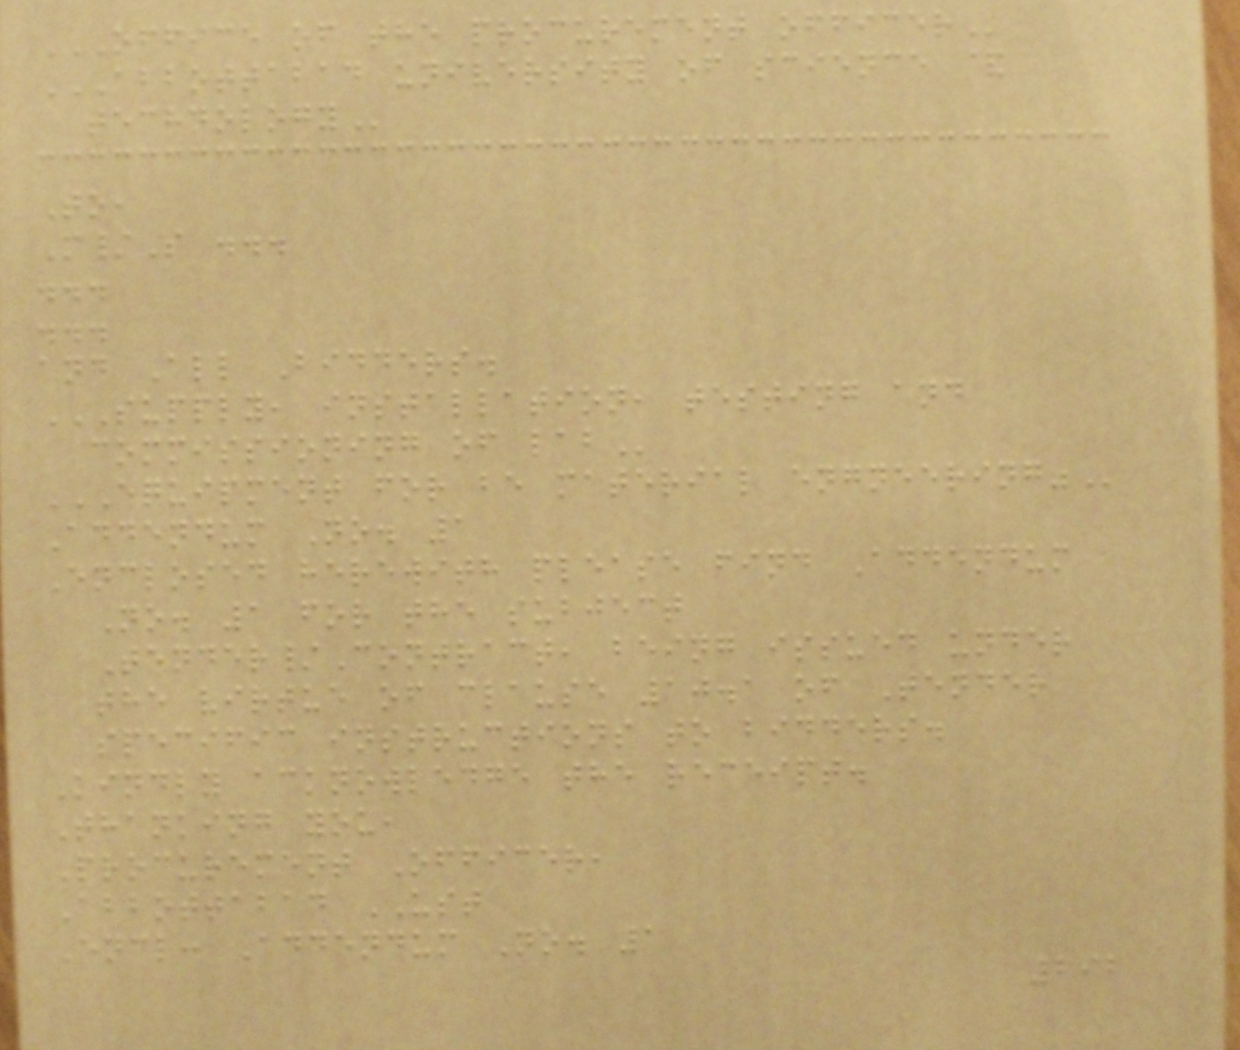OFFICE OF THE PROCUREMENT OFFICER
ABBOTTABAD UNIVERSITY OF SCIENCE &
TECHNOLOGY
To,
M/S ...
...
...
and All Bidders.
SUPPLY, INSTALLATION, TESTING AND
COMMISSIONING OF LAB
EQUIPMENT FOR BE MATERIAL ENGNEERING"
Addendum No. 1
Enclosed herewith please find Addendum
No. 1 for the subject
Tender/Contract, being issued under
the virtue of clause 10.1 of Tender
specific instructions to bidders.
Kindly acknowledge the receipt.
Thanking you,
Procurement Officer,
Abbottabad UST
Encl: Addendum No. 1
292
